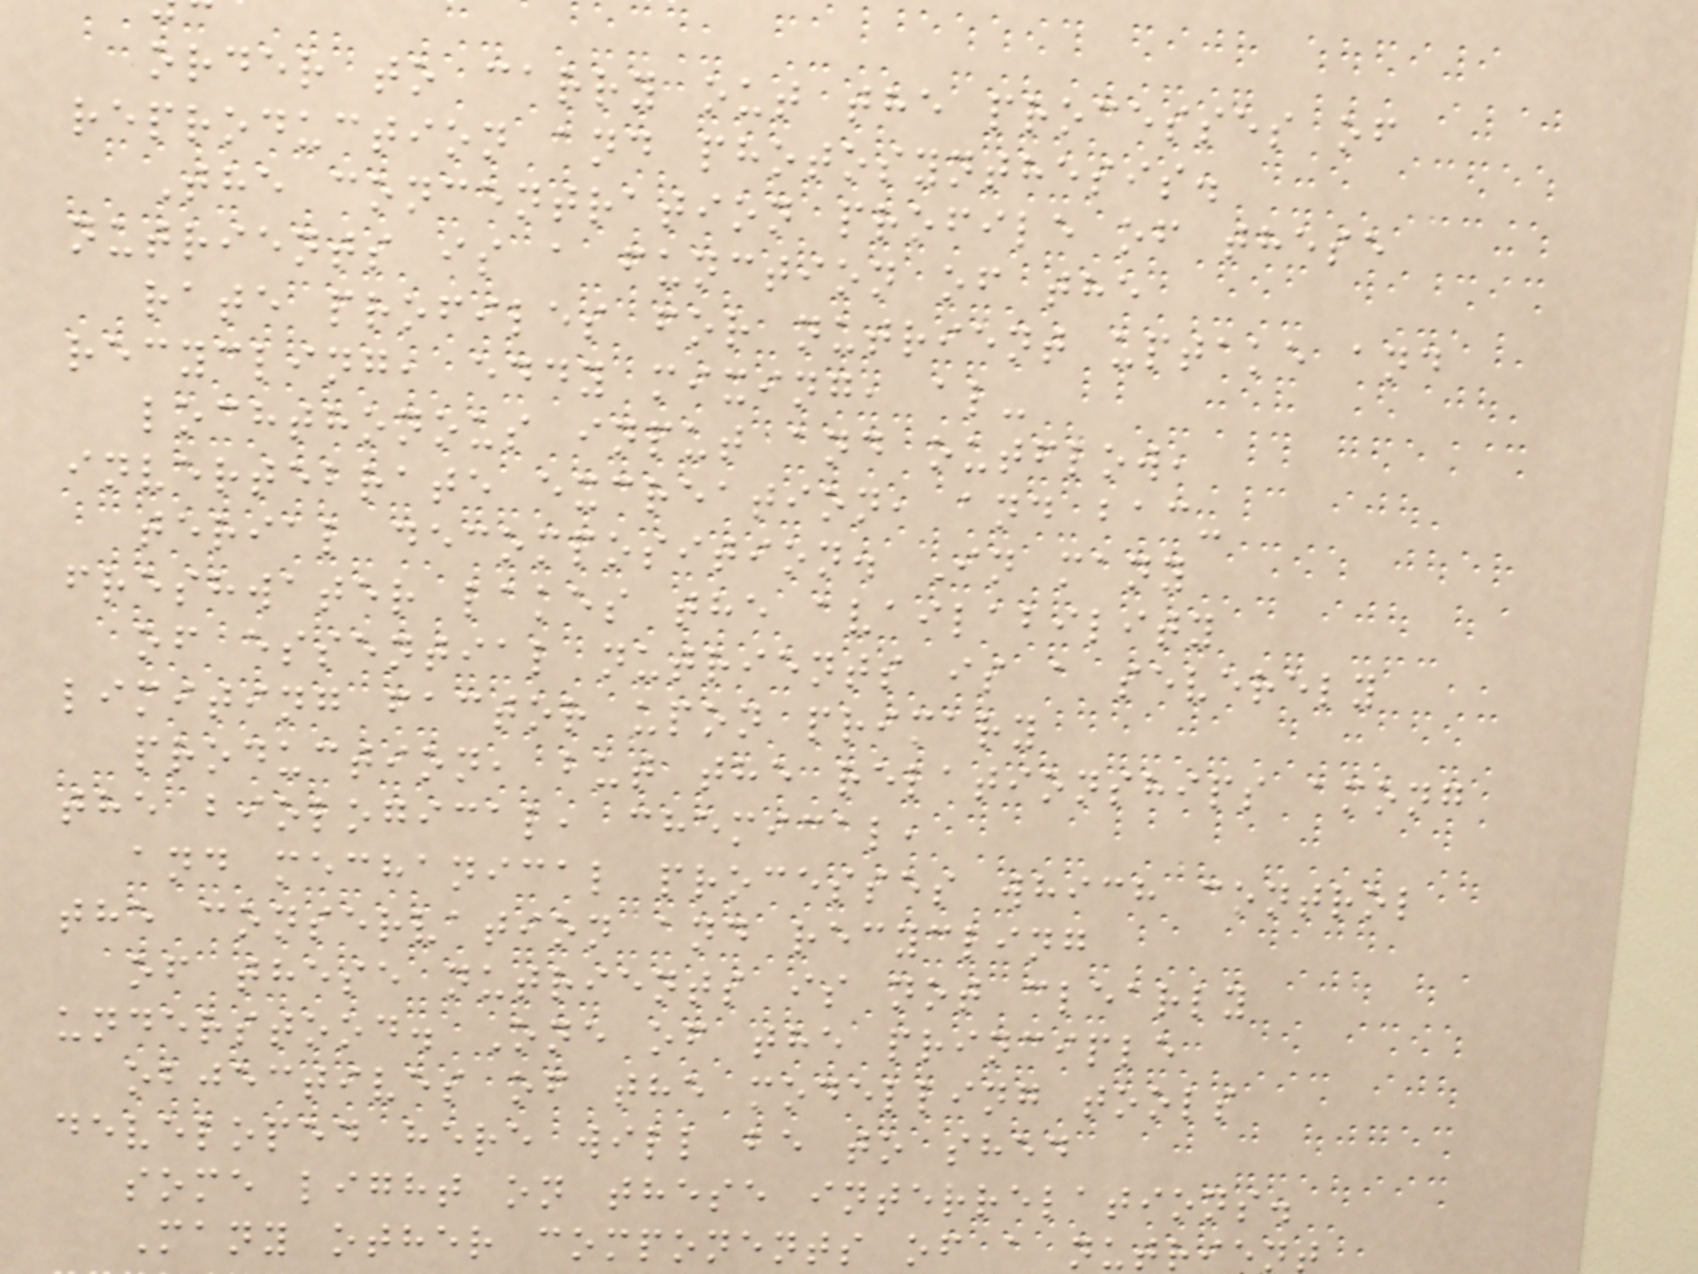order to carry out the processes of
reproduction and photosynthesis.
The concentration profile of these
nutrients is a function of the
rate profiles for nutrient uptake and
recycling, eddy mixing, al-
lochthonous input and outflow,
invertebrate excreation, and bac-
terial decomposition. In many
freshwater lakes the availability
of essential nutrients is a severely
limiting factor upon primary
production, but the relationships among
the biological, chemical,
and mechanical processes which control
the conservation and recycling
of these nutrients is not clearly
understood. One of the principle
objectives of the modelling tools
developed here will be to shed
some light on these interrelations.
Many other components of a nutrien
